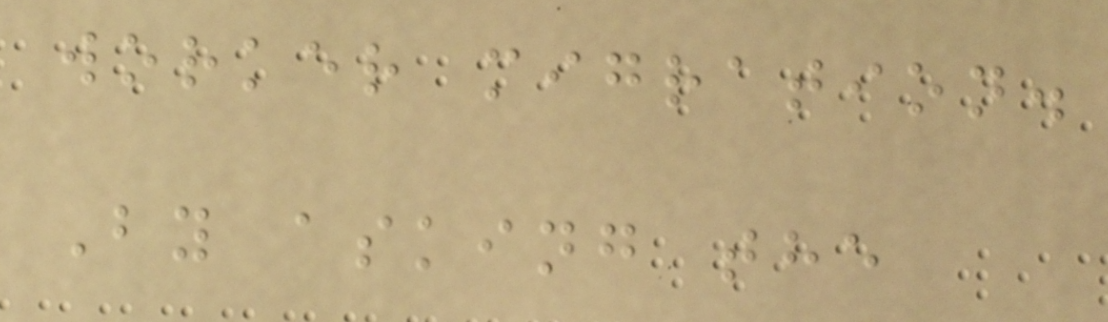worker migration.
By asking the
